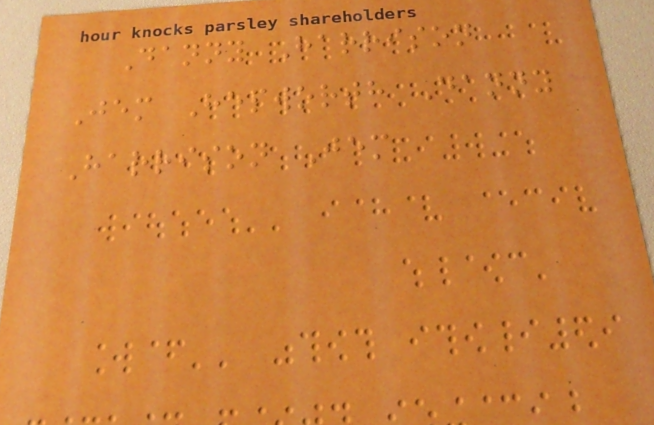Danny Harrison
Jem Hepworth Danny
Harrison Jem
